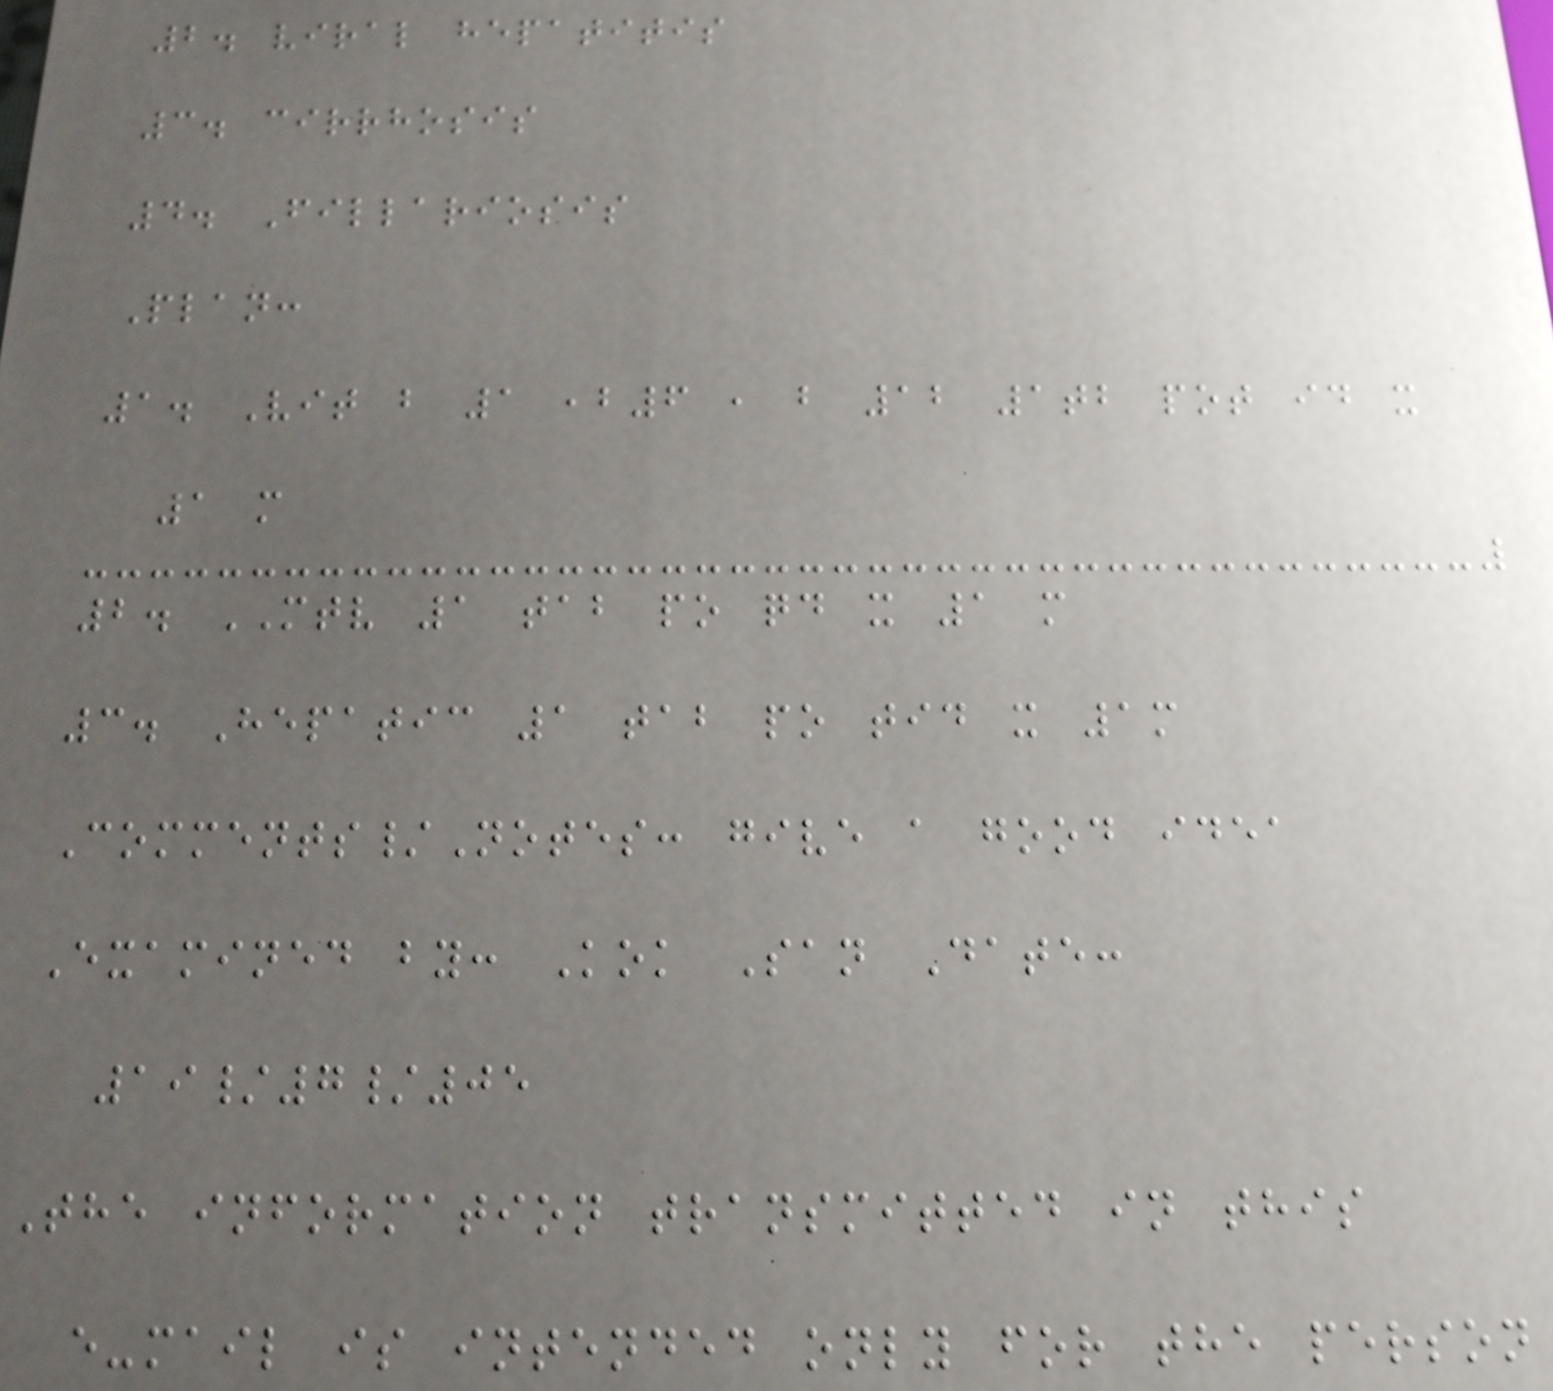2. viral hepatitis
3. cirrhosis
4. Fillariosis
Plan:
1. Vit b 1 ,b6 , b 12 1tb pot id x
1 m
2. MTV 1 tab po qd x 1 m
3. Hepatic 1 tab po tid x 1m
Comments/Notes: give a good idea
Examined by: Kok San Date:
19/7/05
The information transmitted in this
e-mail is intended only for the person
